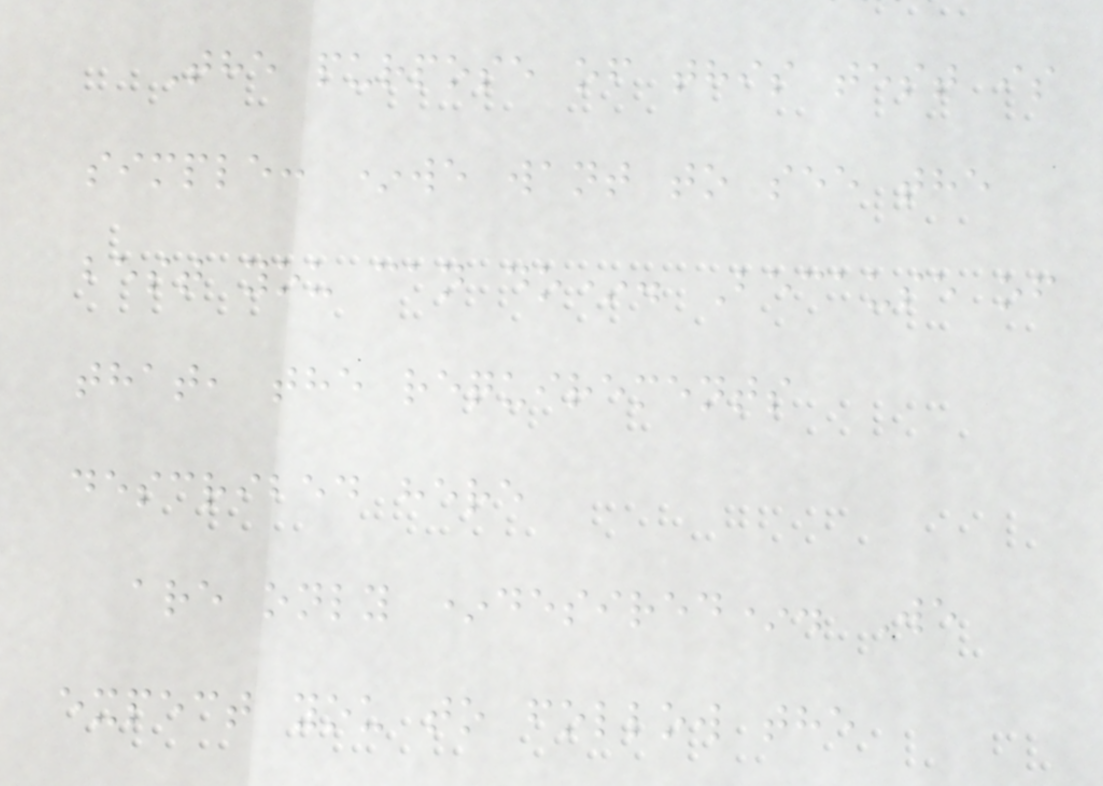The purpose of this test is
simple: *we want to see the
best you can do*. Because of
that, the requirements
described here
are only *desired*. We
expect you to follow the
